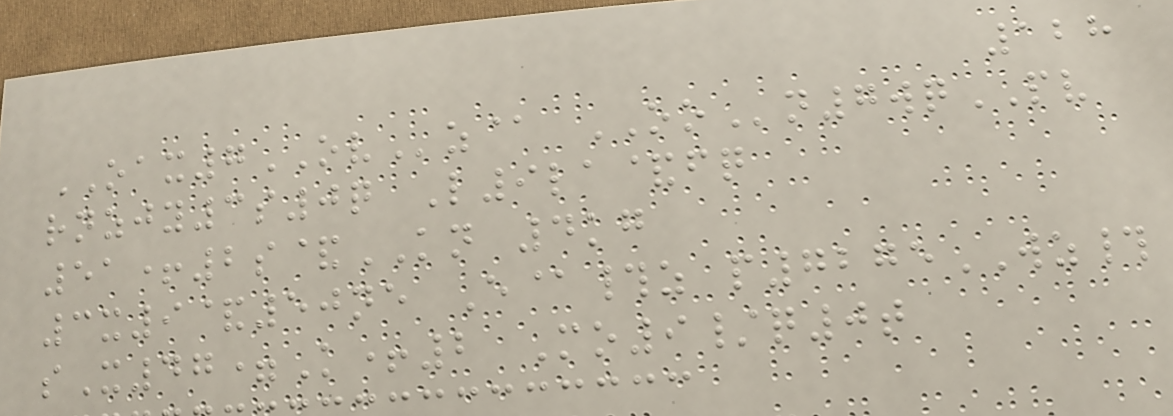128
OAX7OVz@ OOn7wqPV
rnzjy3s0q L9la&fq
51+2s&KN 4kg
3x9&50ne E@#z p7275WZ#
sX47=K+2 Mo9/q0t
